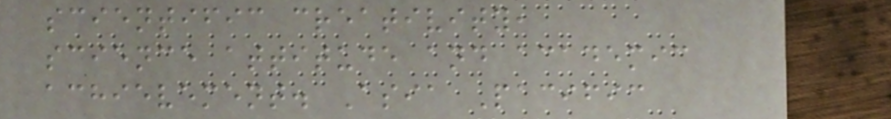scientific creativity,
science attitude and academic
achievement. Asia Pacific
